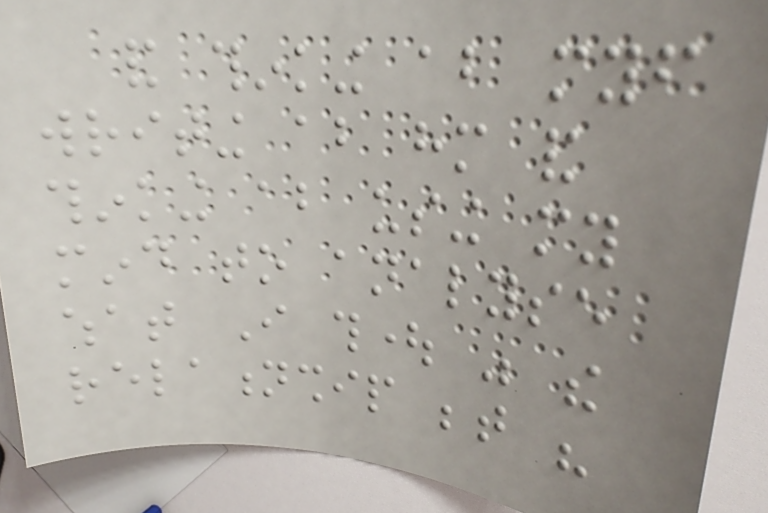and thinking about myself
writing about him and
thinking about using my
mind to analyse
what I thought was the
relationship between his
